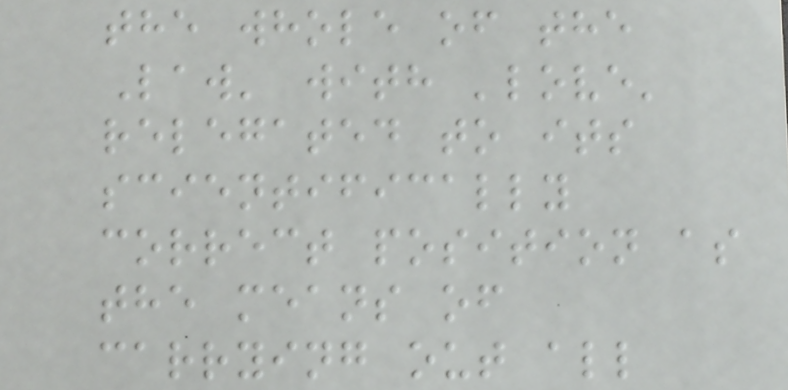the whole of the
Law' with 'love'
relegated to its
scientifically
correct position as
the means of
carrying out all
